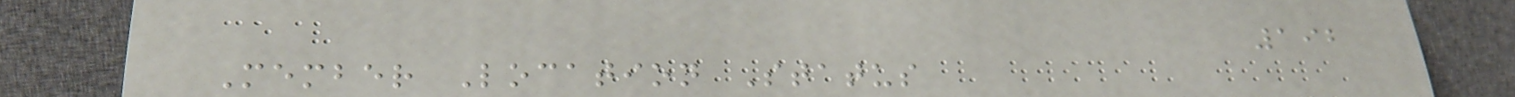192
Member Location Status
